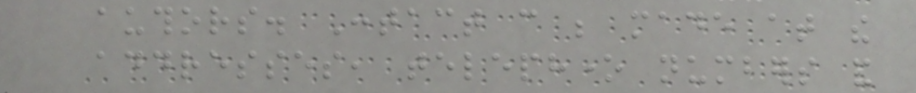authors. Contact can be made at the
addresses, telephone numbers and
